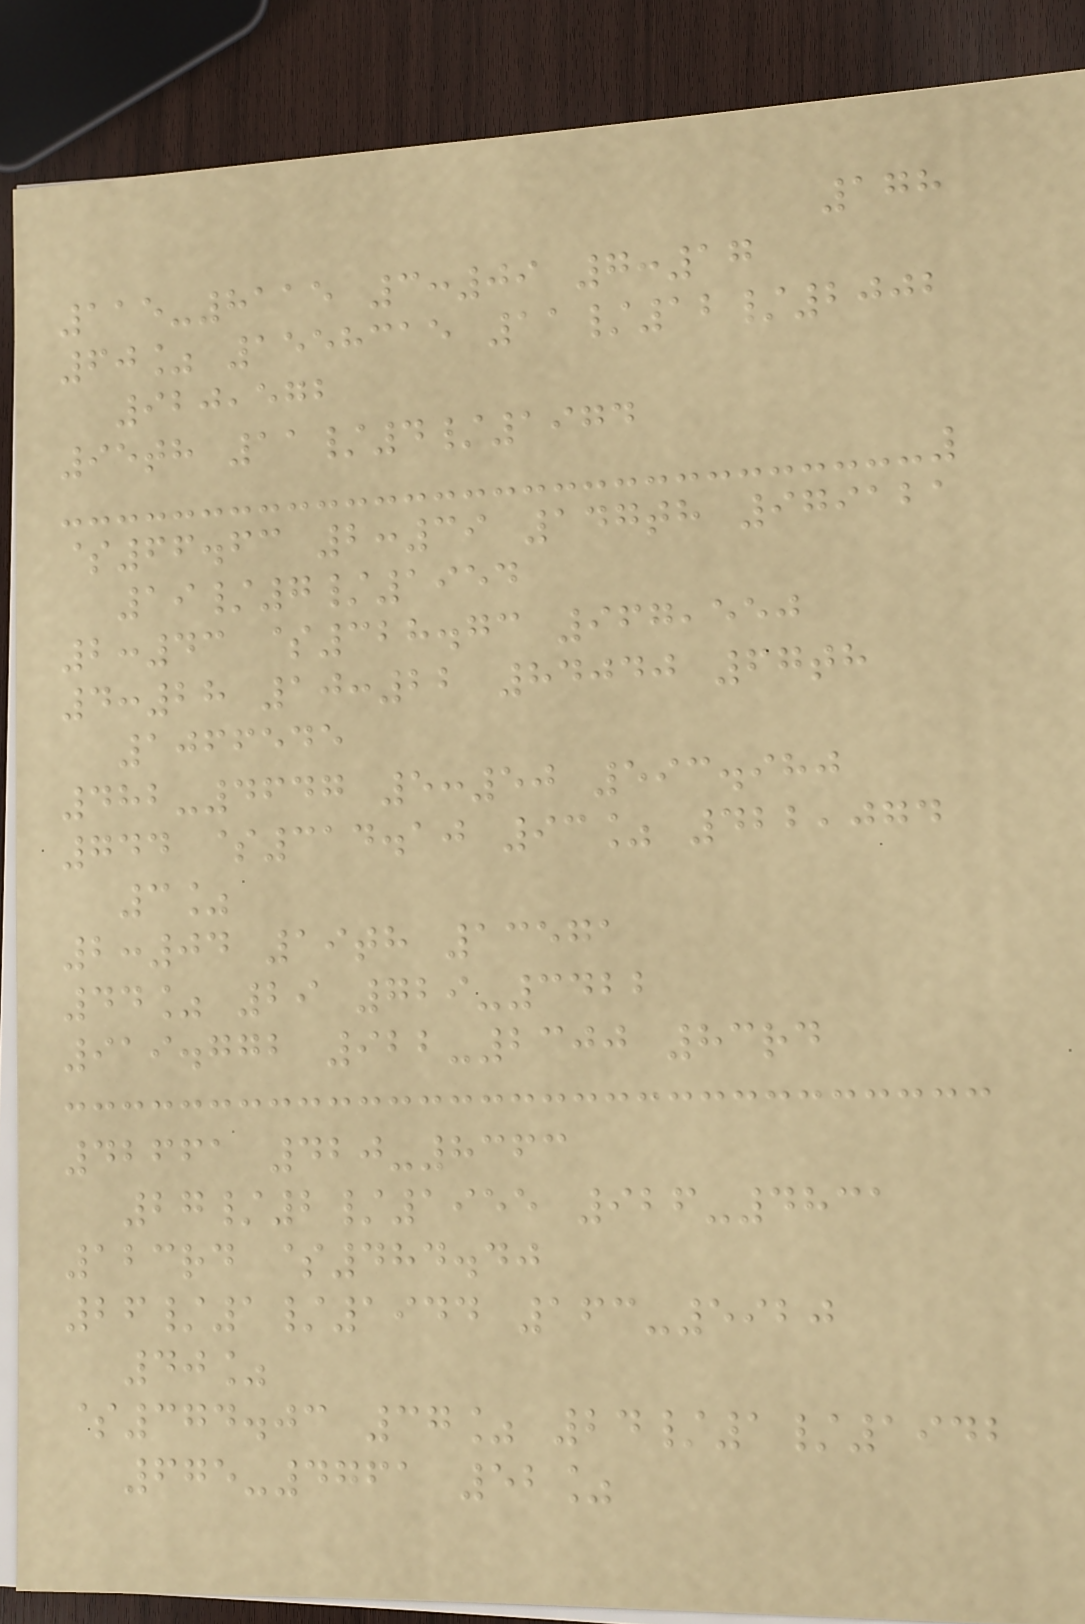178
115-8115 3:09 7:17
60% 1558315 11/12/2002
920,572
95th 11/4/1974
$66.63 2:39 147th 979121
19/7/1954
2:43 $328.73 967,550
4:28 10:22 84040 67th
1066545
482-4647 5:50 593.980
744 $314.10 93% 422,074
3%
2:04 19th 13571
44% 29 729-3422
919.772 922-2300 83rd
42661 420-8363
27/2/1955 926-4831
123rd $484.40
26/1/1944 163-5920
40%
$374.03 37% 24/1/1942
675-4761 52%
